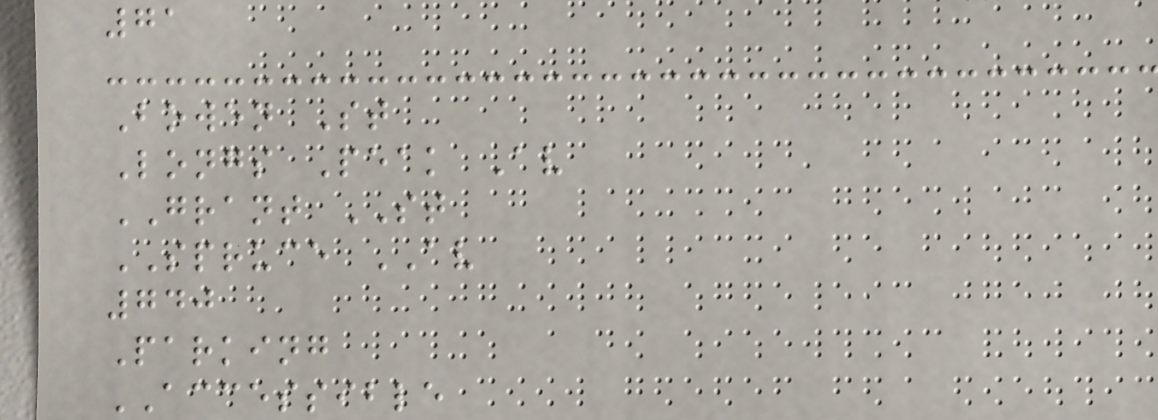71
Bowen St
Longs Peak Av
GRANT ST
SPRUCE AV
740
Parking
ACCESSIBLE
